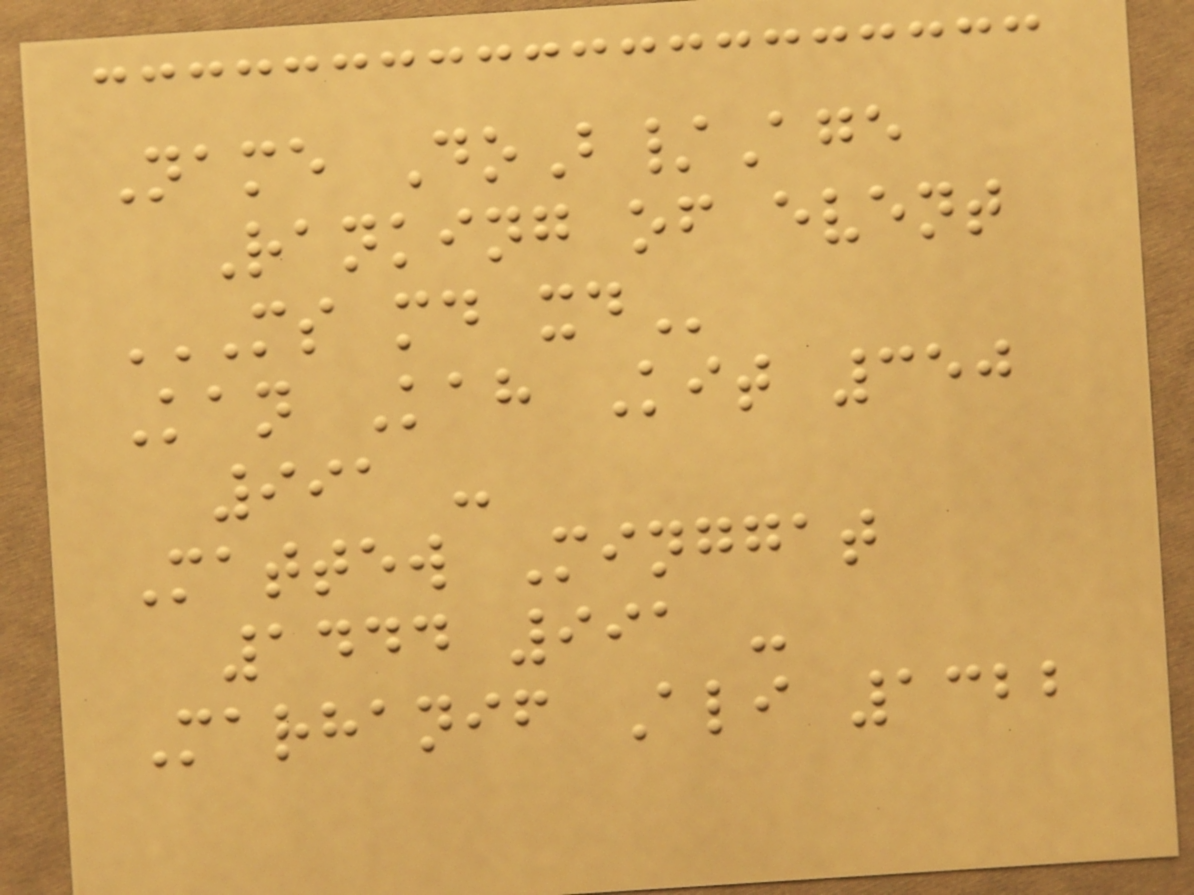Name DoB/Age
Ranking of event
MS MD XD
Kan Kah Kit 350
991 -
Mattew Minggat
1444 991 -
Marhanif Ali 1322
